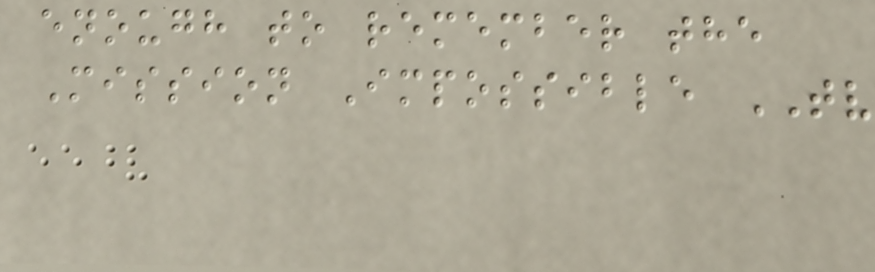enough to remember the
Mission Impossible TV
